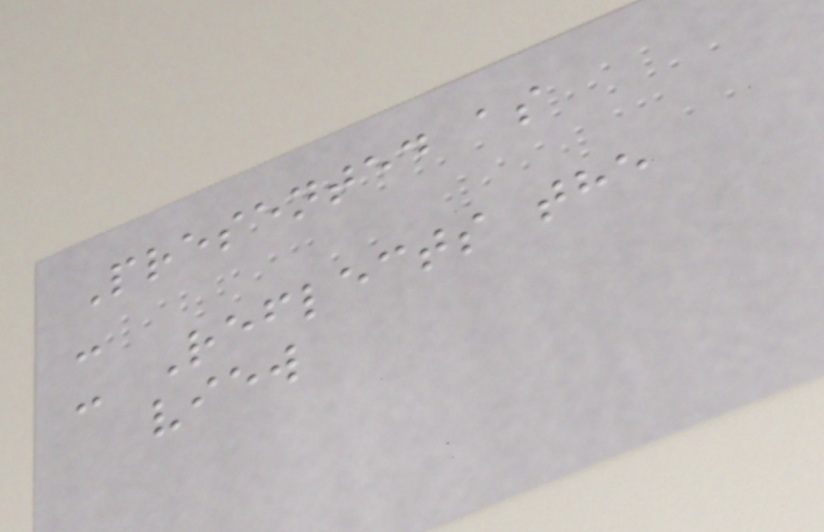Presented as
-
- Reflects the
view
